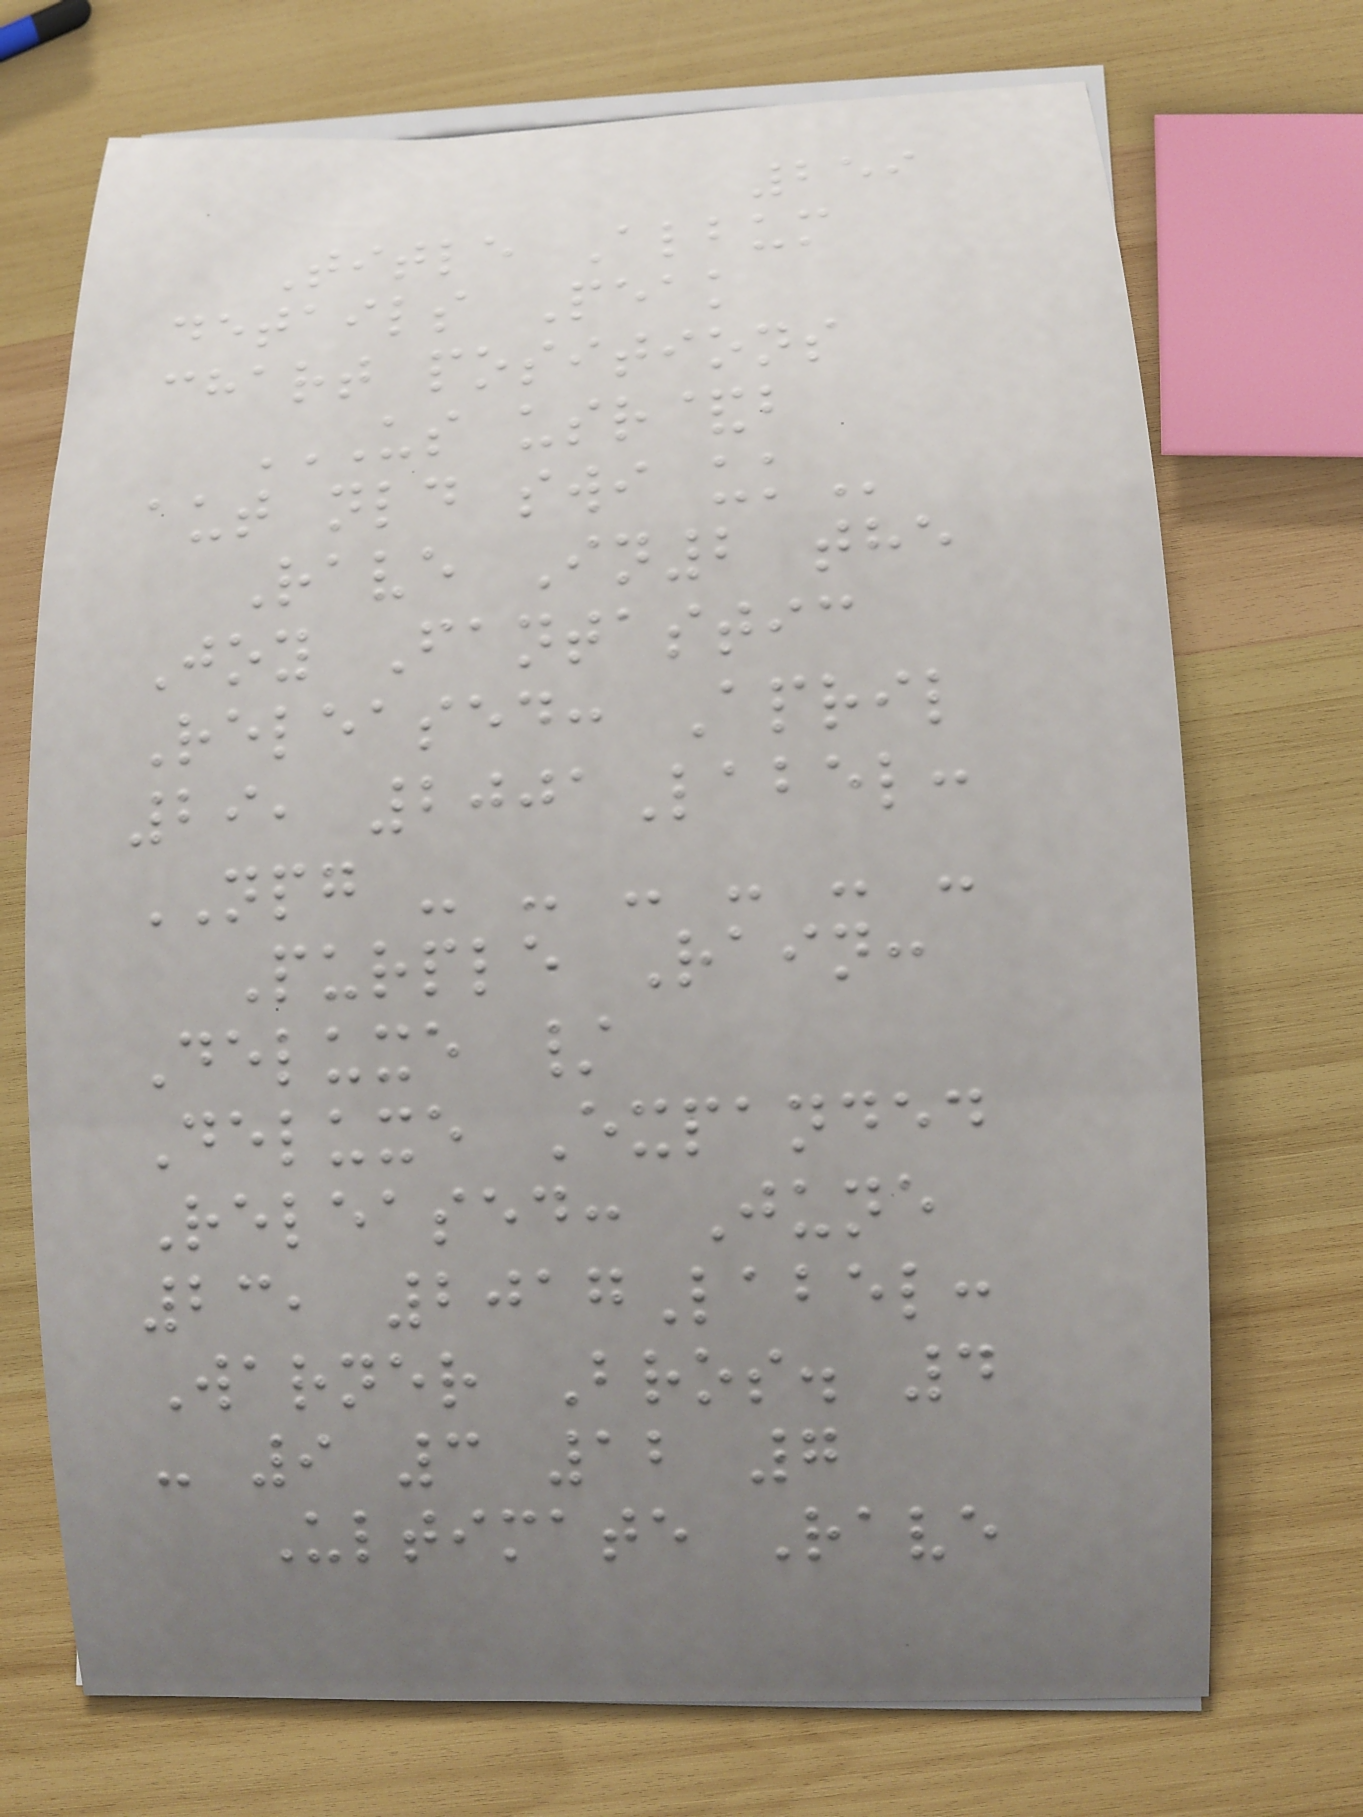259
Title Album
details Peak
chart positions
US USR&B
AUT NLD SWI UK
Rave In2 the
Joy Fantastic
Released: April
29, 2001Label:
NPG - - - - - -
Purple Rain:
Deluxe /
Deluxe Expanded
Released: June
23, 2017Label:
Warner Bros. 4
- 9 3 12 7
Ultimate Rave
